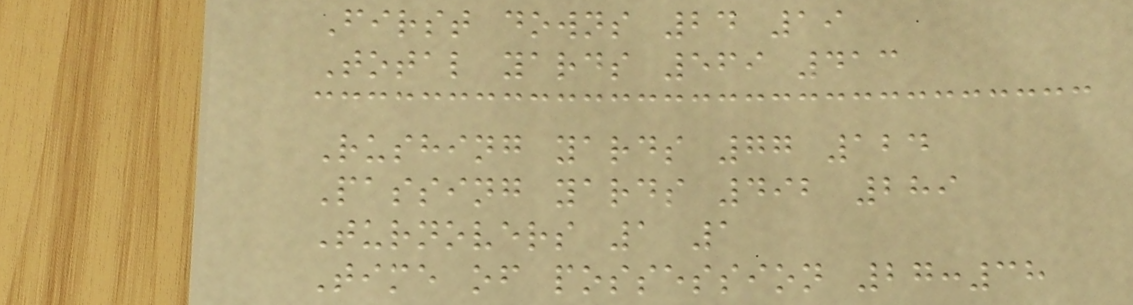First downs 24 19
Total yards 569 413
Rushing yards 77 124
Passing yards 492 289
Turnovers 1 1
Time of possession 27:38
